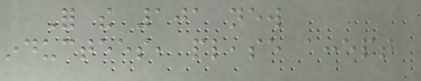For the 101 new
inductees, please accept
